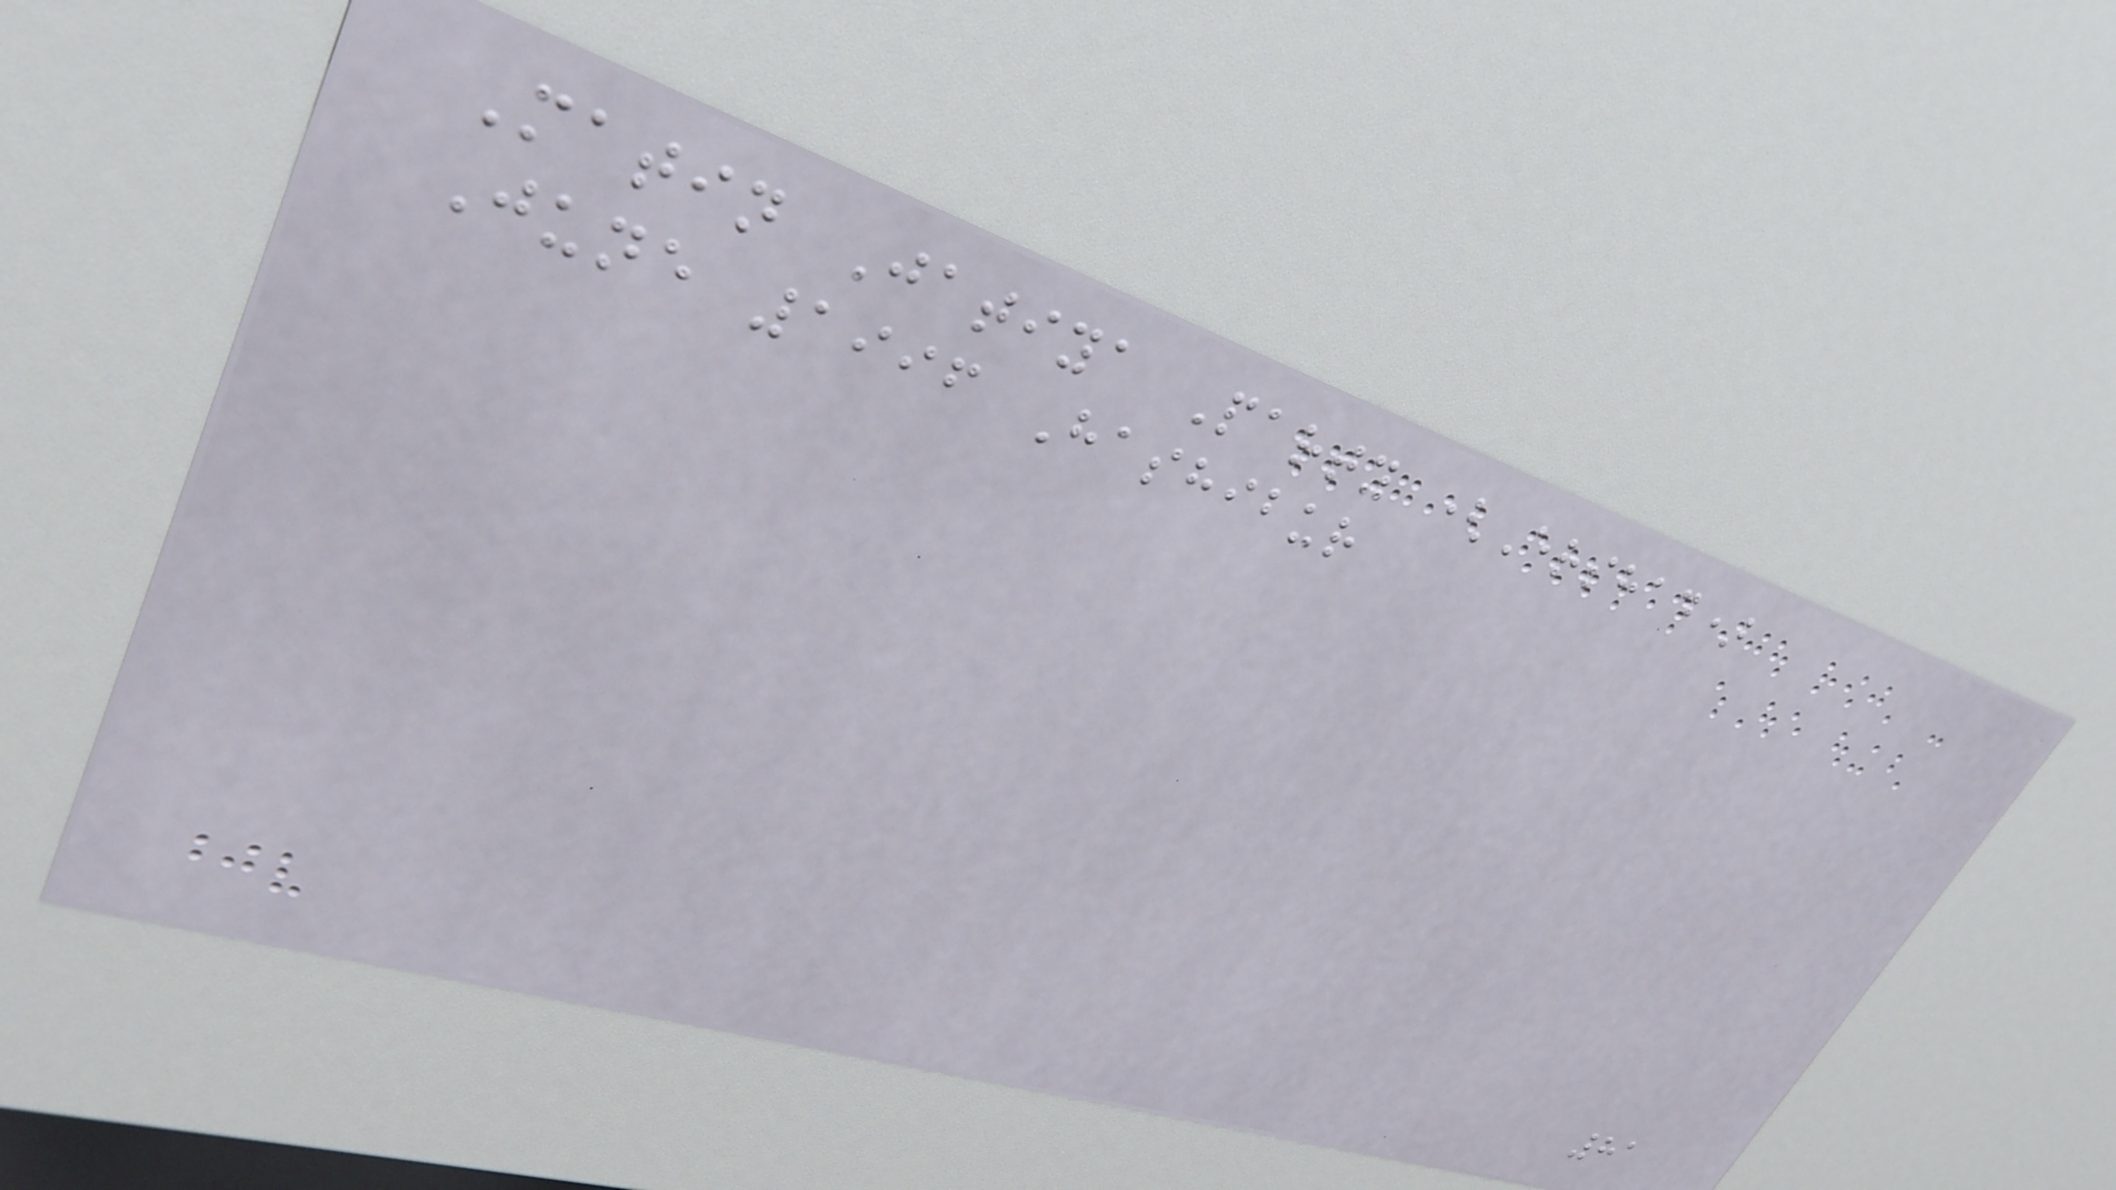Matin Jatiya Party (Ershad)
June 1996 Hashibur
81
